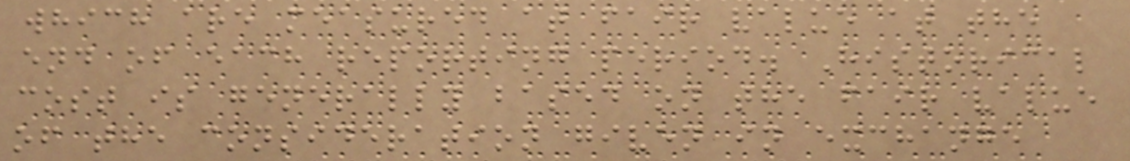which are measured at fair value at the
end of each reporting period. Historical
cost is generally based on the fair value
of the consideration given in exchange
